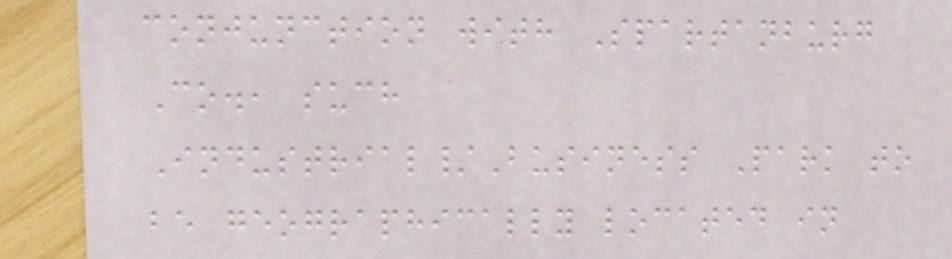conjunction with Spartanburg
Co., such
Industrial/Business Park to
be geographically located in
